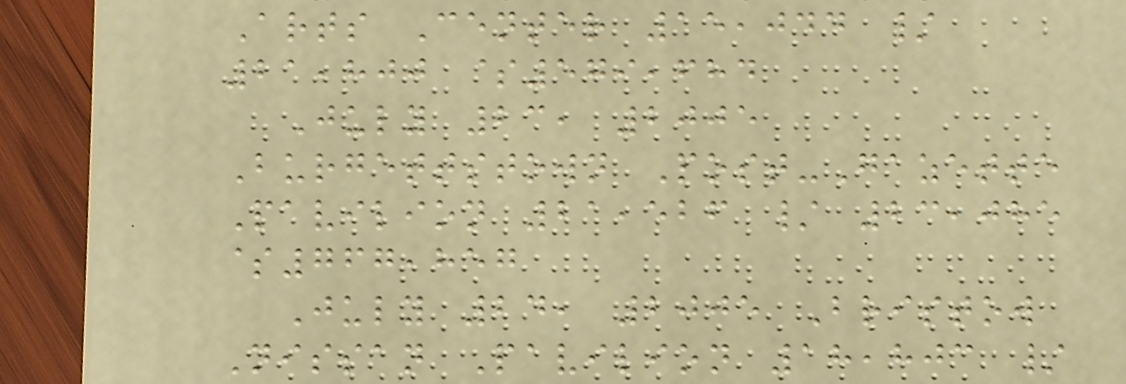Arts Center 15,044 /
21,800 $579,684
July 23, 2005
Burgettstown Post-Gazette
Pavilion 21,526 / 23,085
$767,857
July 24, 2005 Bristow
Nissan Pavilion 18,803 /
